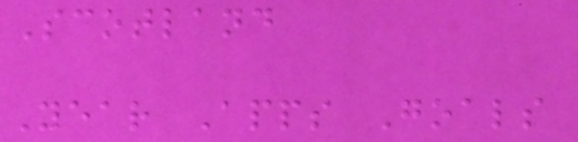Scotland
Year Apps Goals
